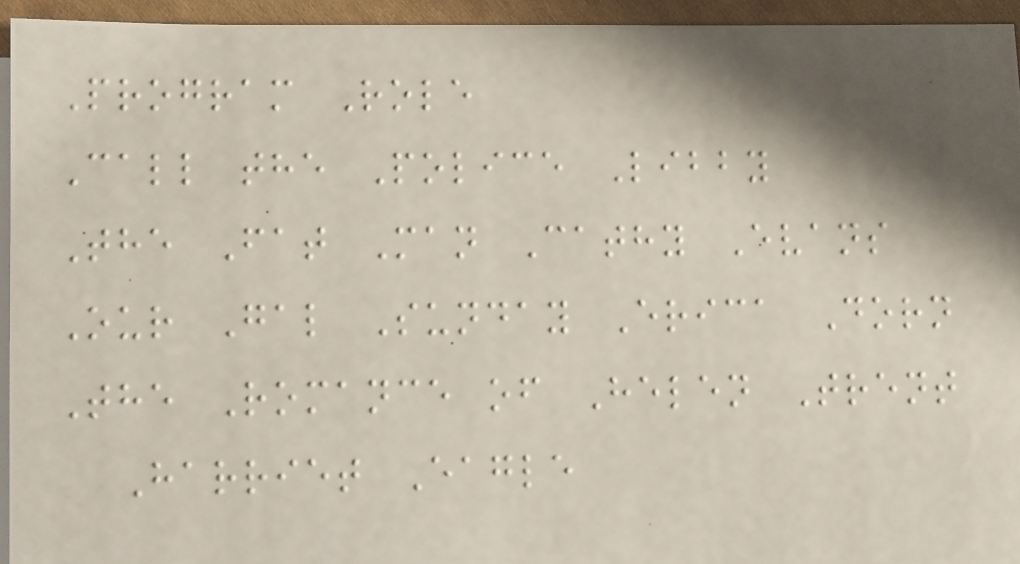Program Role
Call the Police Libby
The Fat Man Cathy Evans
Our Gal Sunday Erica Dorn
The Romance of Helen Trent
Harriet Eagle
